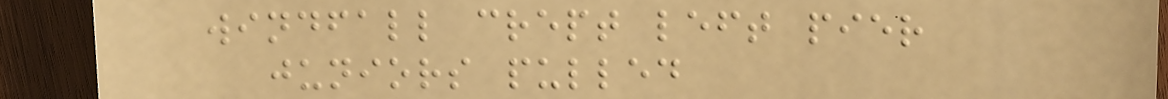windfall crept left pier
juniors pulled
